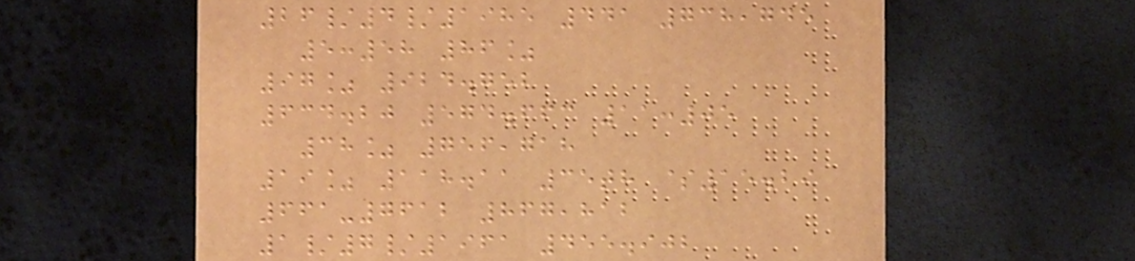26/4/1985 441 738,745
5:58 86%
97% 924.752
634.20 574.663 11:05
38% 756,718
19% 118.11 35th $15.29
661-7612 867,812
1/7/1961 455.902
